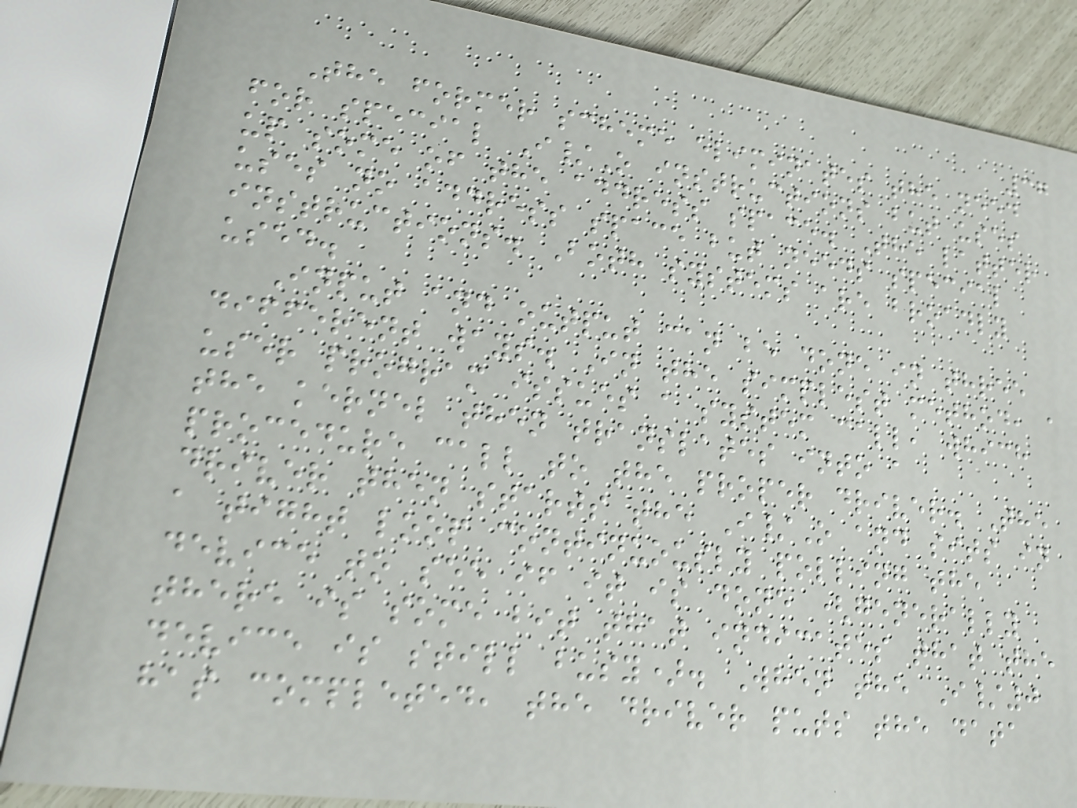37
The former scheme eliminates the need
for special I/O instructions but uses
up some of the address space. The latter
uses no address space but needs special
instructions. Both systems are broadly
used.
Input and output can be done in three
different ways. In the simplest method, a
user program issues a system call, which
the kernel then translates into a
procedure call to the proper driver. The
driver then starts the I/O and sits in
a tight loop continuously polling the
device to see if it is done (generally
there is some bit that indicates that the
device is still busy). When the I/0
has completed, the driver puts the data
